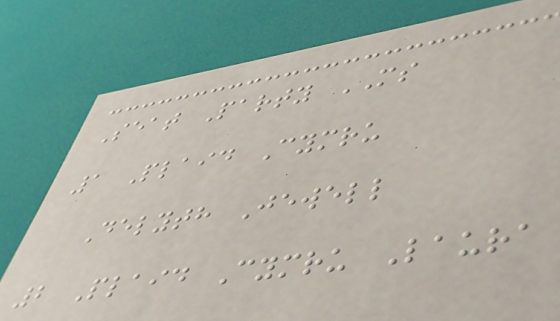Seat Party MS
1 Plaid Cymru
Delyth Jewell
2 Plaid Cymru Laura
